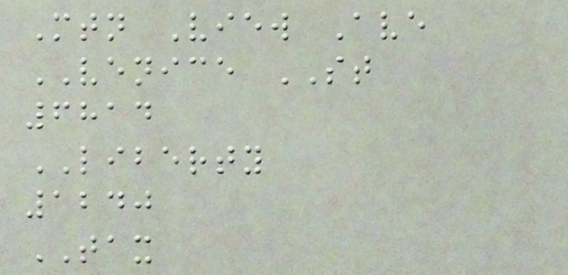Mtn View Ave
VENICE ST
6814
LIBERTY
1240
TAX
